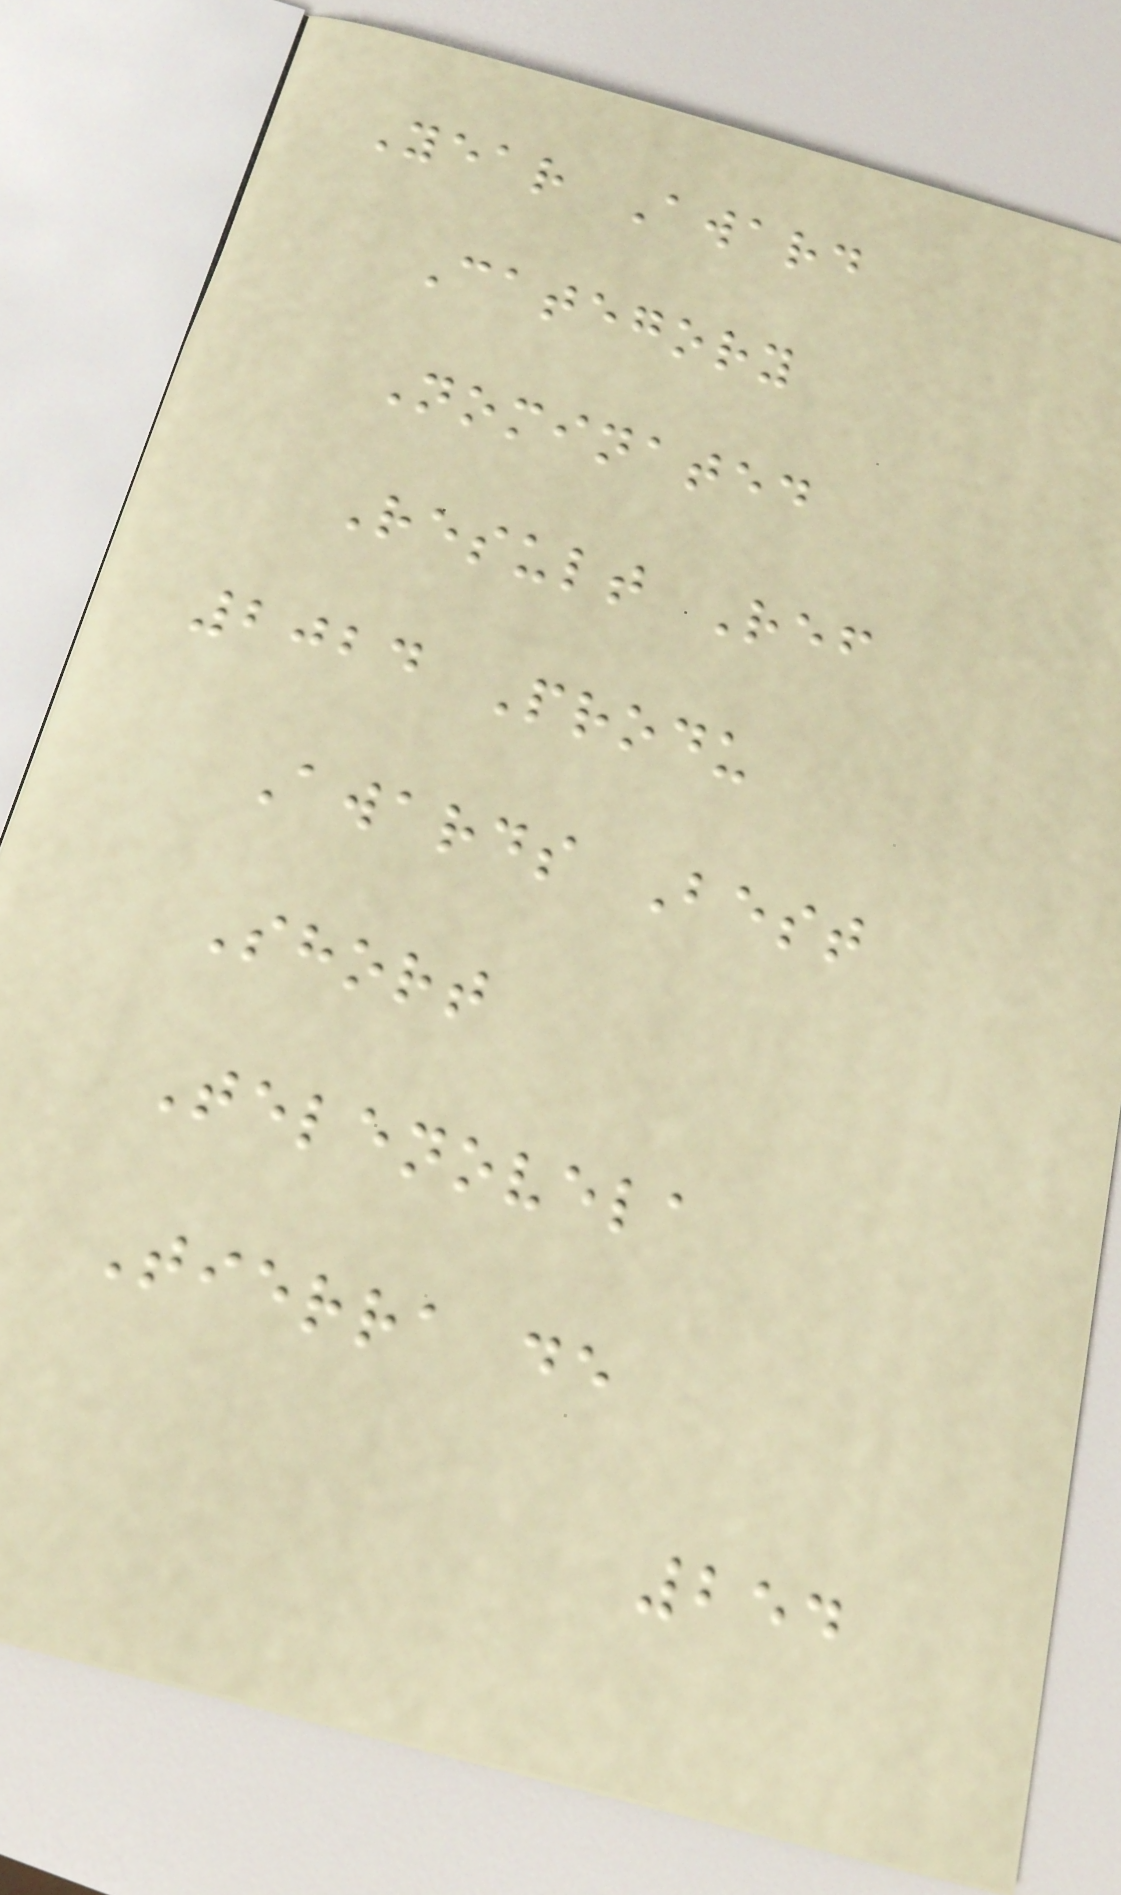Year Award
Category
Nominated
Result Ref
2024 Produ
Awards Best
Short
Telenovela
Tierra de
254
